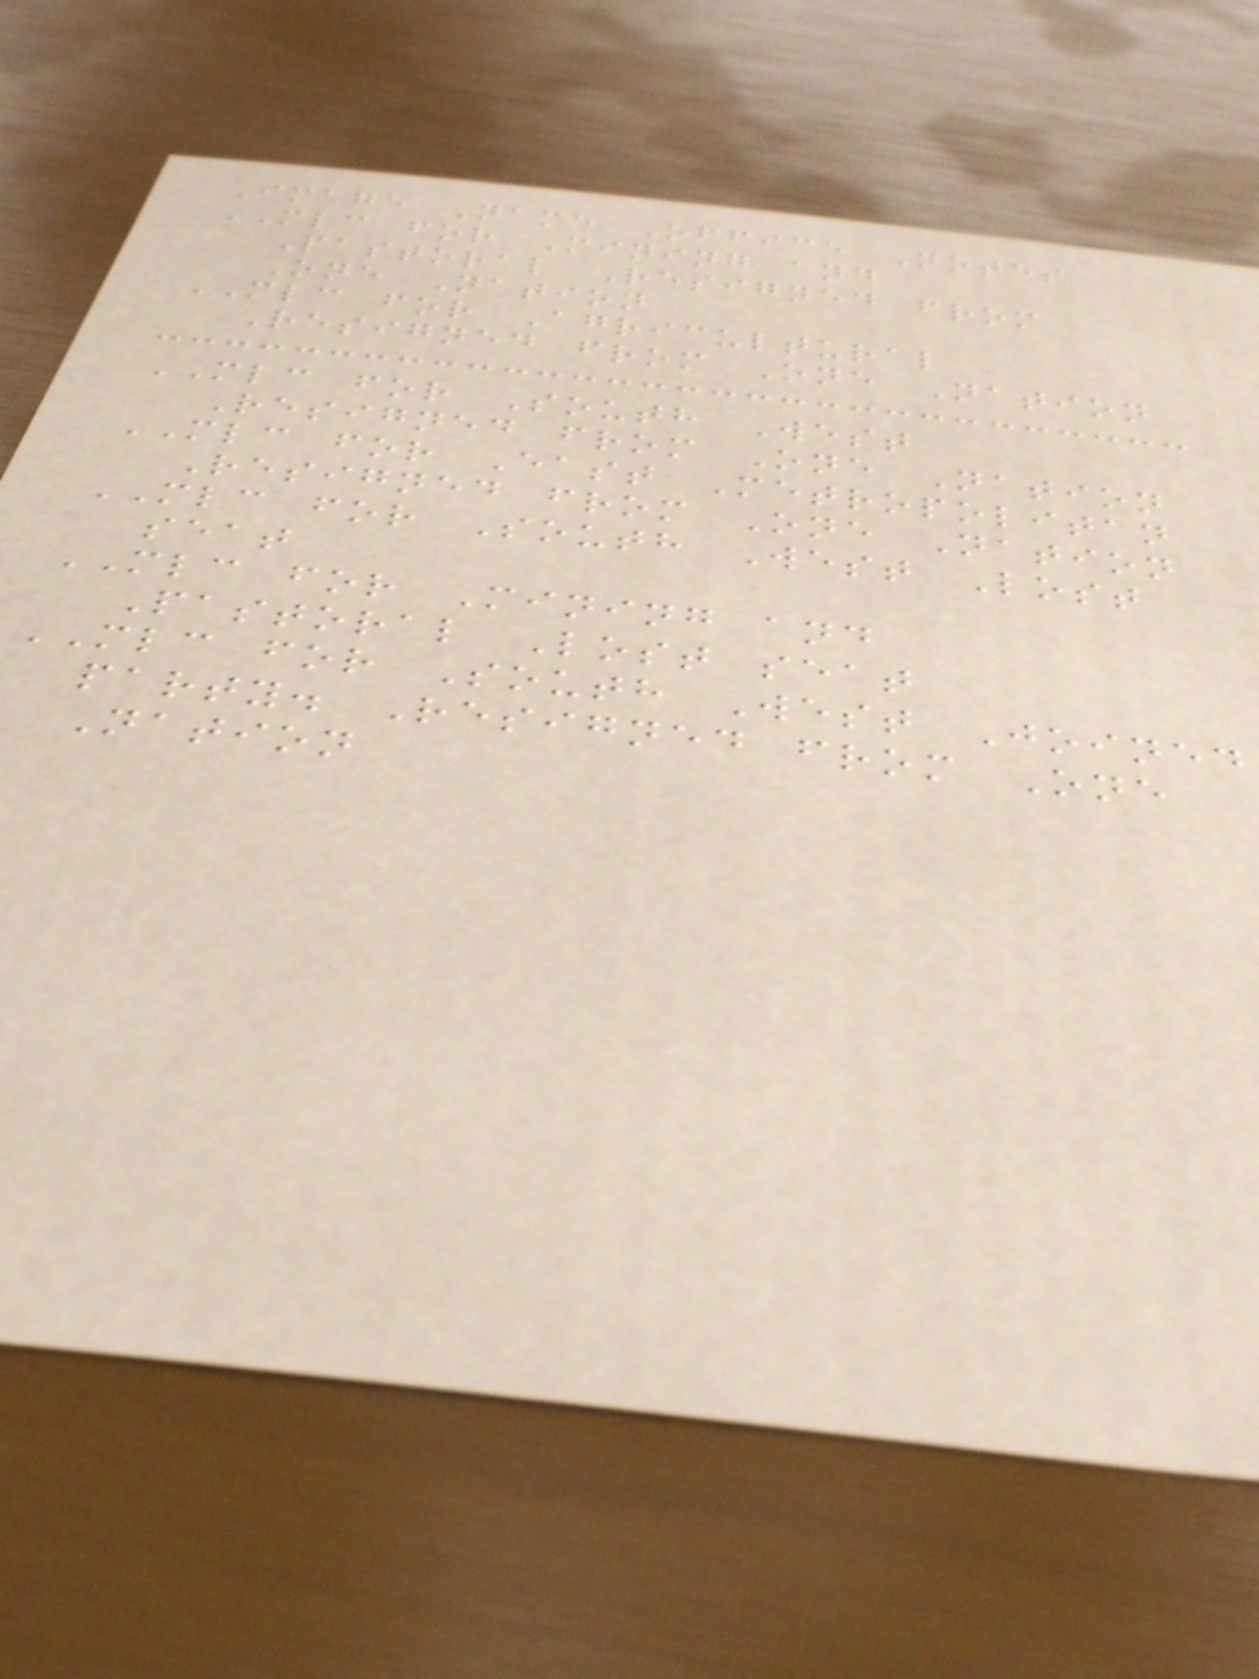Image Name Office Notes
MLC for Mining and
Pastoral Resigned from
One Nation
MLC for Agricultural
Resigned from One Nation
MLC for South West
Resigned from One Nation
MLC for East Metropolitan
Resigned from One Nation
MLC for South West Lost
seat
MLC for Mining and
Pastoral Lost seat
MLC for South West Joined
party. Resigned from One
Nation
